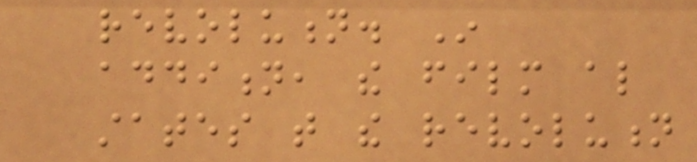revolution. In
addition, the film also
states that the revolution
